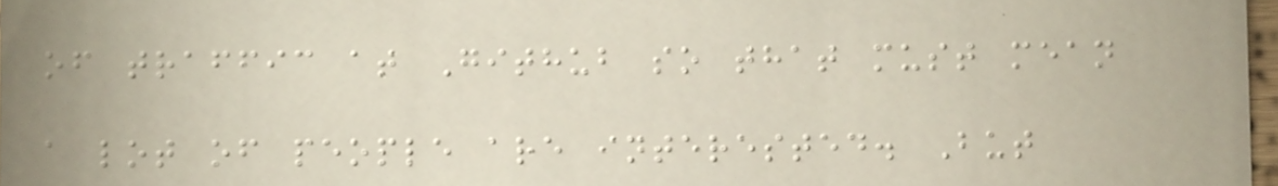of traffic at Github so that must mean
a lot of people are interested. But
